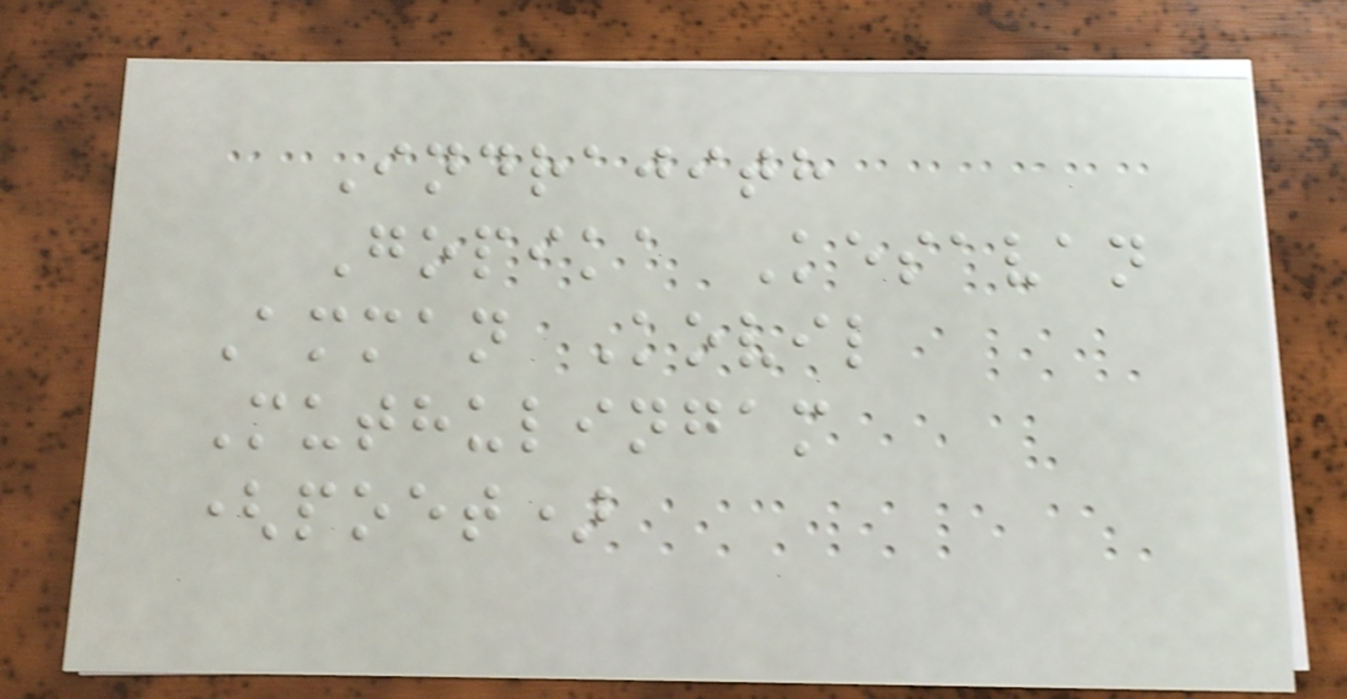Indrajith
Gopika Kesavan
Amman Kovil
Muthulingam
(poet)
